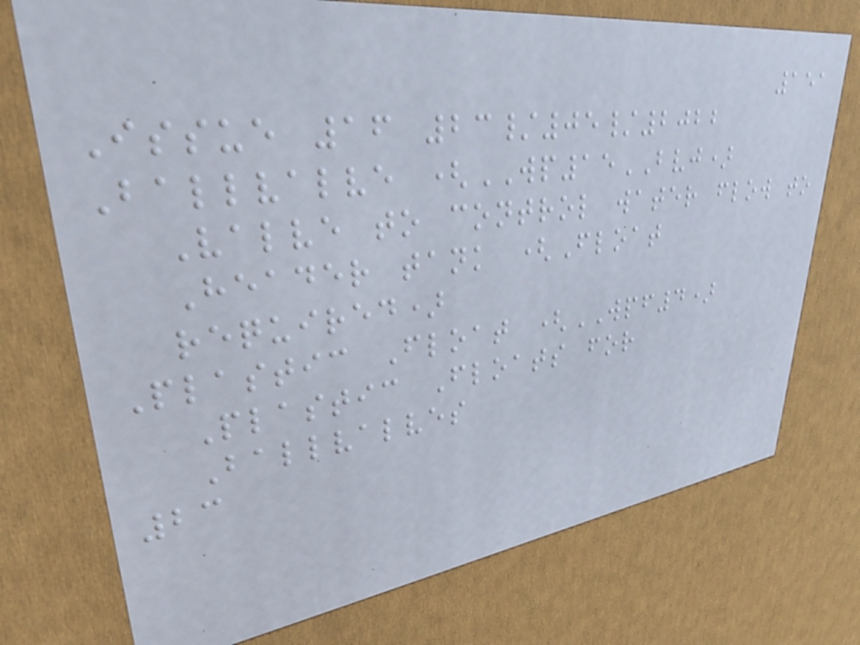151
Issue 16 23/05/2022
Ballvalve (WP15BVJ)
Valve to control water flow to
Header tank (Float
required)
Plastic Float (WPF4)
Plastic Floats for
Ballvalves
23
